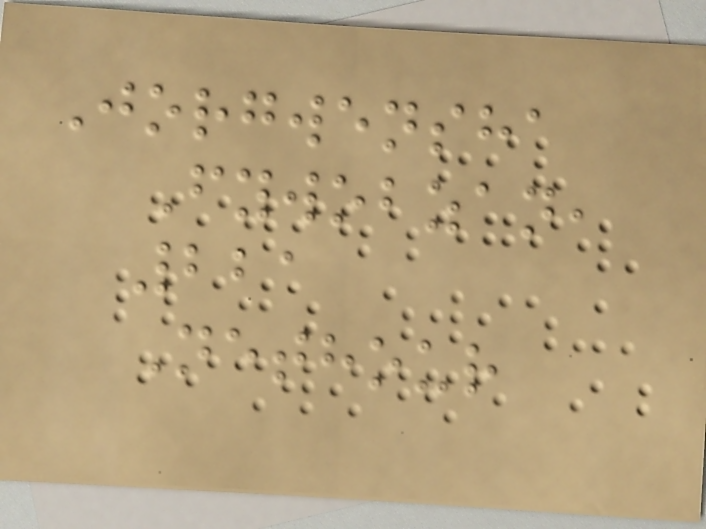Jorgwensha
Fywobzan,
221
Nethour
